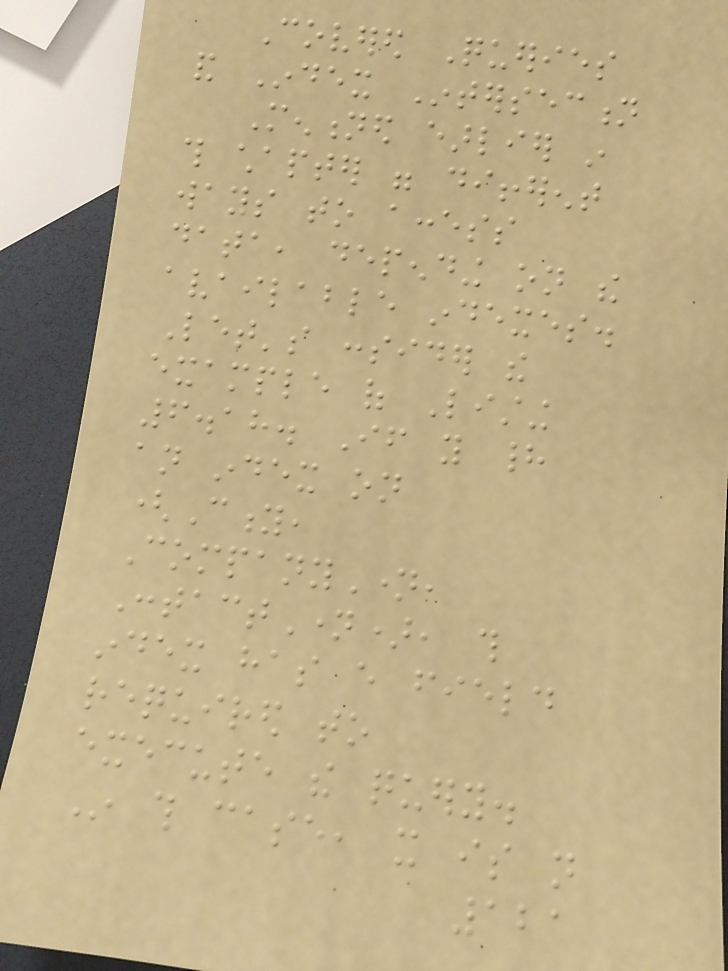Covered Queries
and Index Intersection
Mentioned earlier in
this chapter were different
ways to access
data, depending on the
available indexes.
Let's consider the
example of Listing
6.18. If you had
an index on
(City,
CompanyName,
ContactName), this
index has every field
required to
execute the query.
In this case, it is not
121
